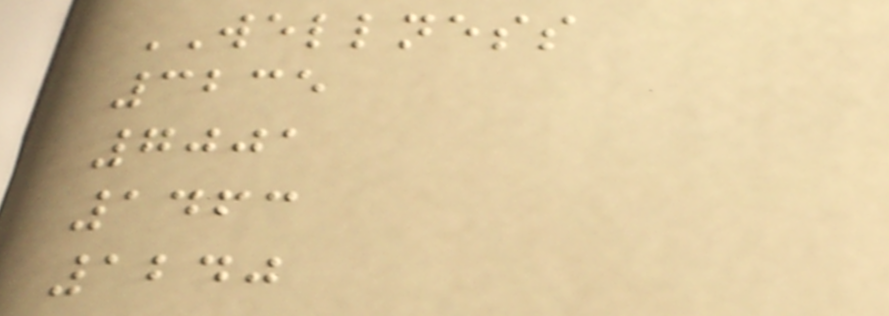WELLNESS
3235
7001
1463
1240
